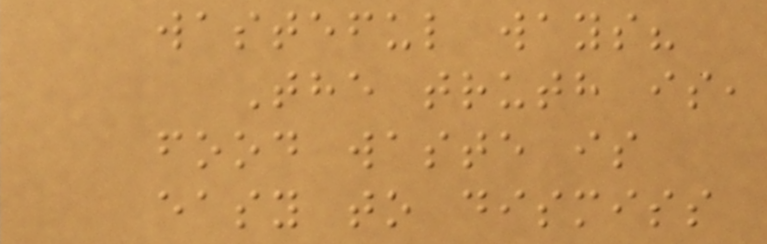wasteful ways?
The truth is,
food waste is
easy to dismiss
